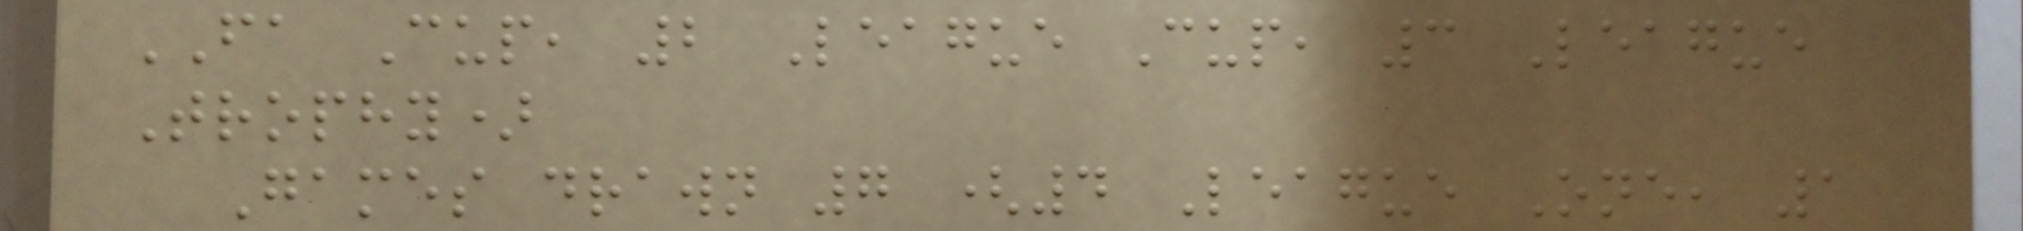FA Cup, 2 League Cup, 3 League
Trophy)
Games drawn 7 (4 League One, 1
